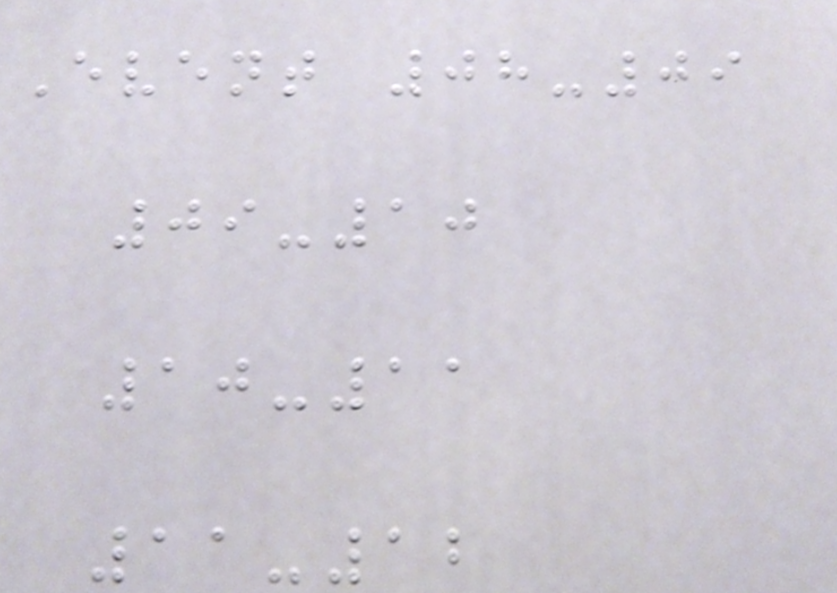Event 08-09
09-10
10-11
11-12
